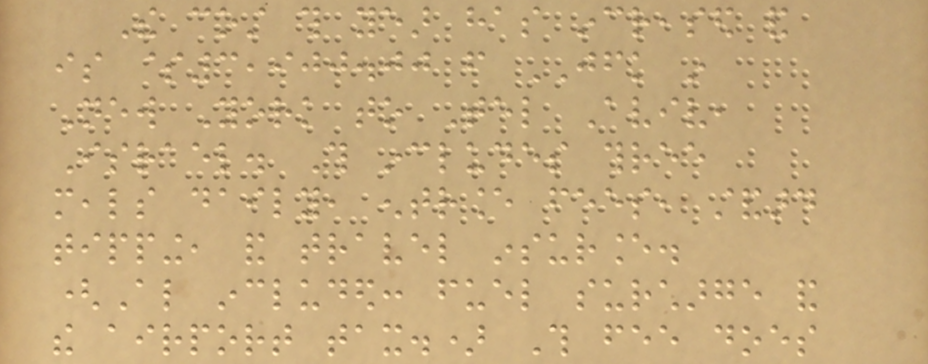The cost this year has increased and
is $3,900.00 from JFK in
New York to Tel Aviv,
Israel. This includes three
meals daily, entrance fees, standard
tipping, and travel insurance.
(Also included: fuel surcharge and
the airport tax.) This fee does
